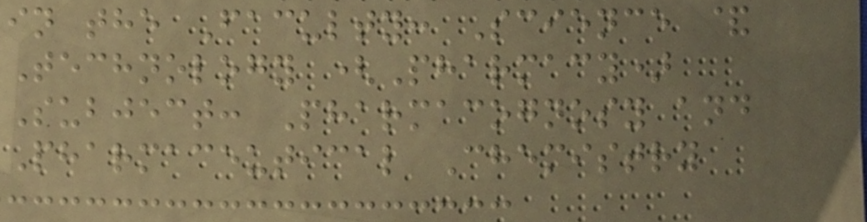in the Faculty: Science &
Technology (Pharmacy)
Subject: Pharmacognosy and
Pharmaceutical Chemistry
